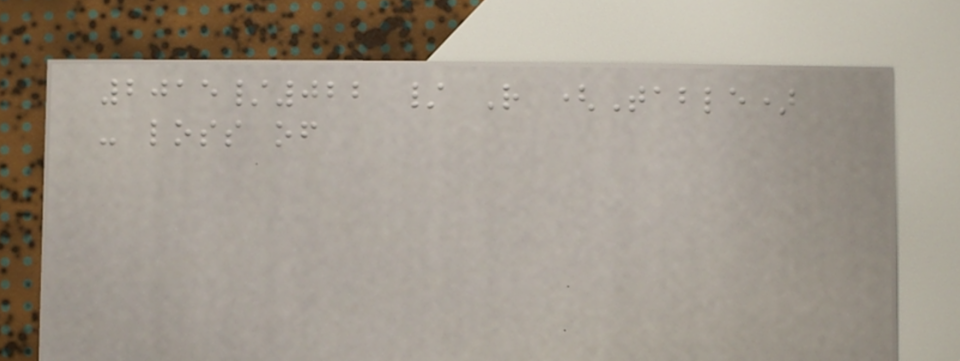2015/022 / R (Table)
- loss of
